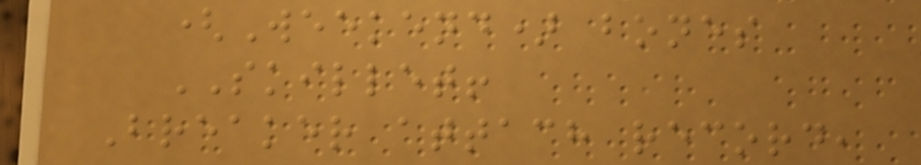(Weekend) bones
SKILLET!
Breaker attach record,
